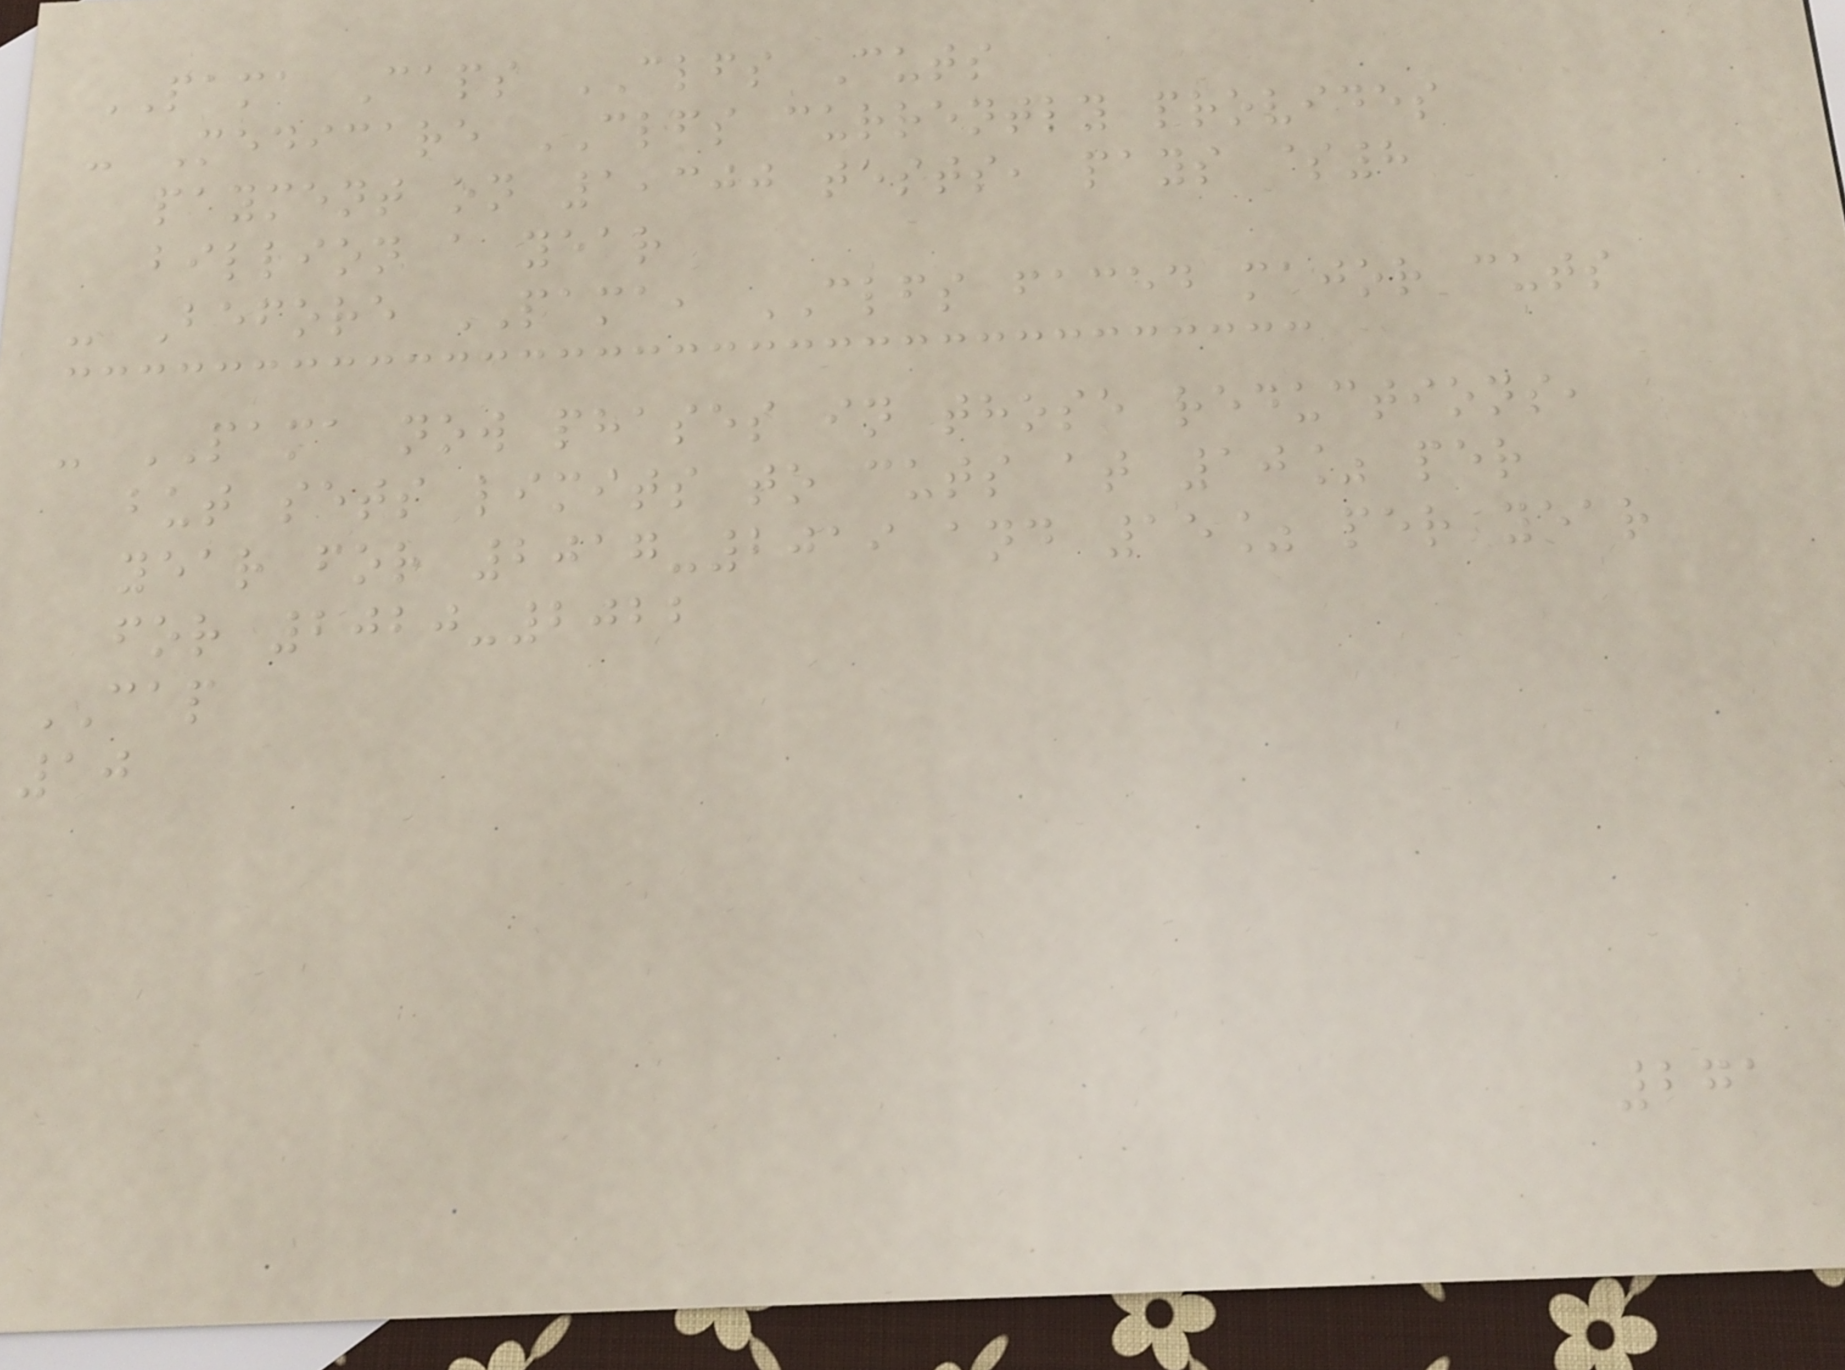PAMA Caps CLFS Cuts
- Medicare CLFS currently provides
payment on 1,300 tests, pays $8
billion a year
- Before PAMA, CLFS faced major cuts
- PAMA now phases in those reductions,
but sets limits to cuts at 10% per
year for 2017-2019 and 15% per year
for 2020-2022
CAP
10
271
